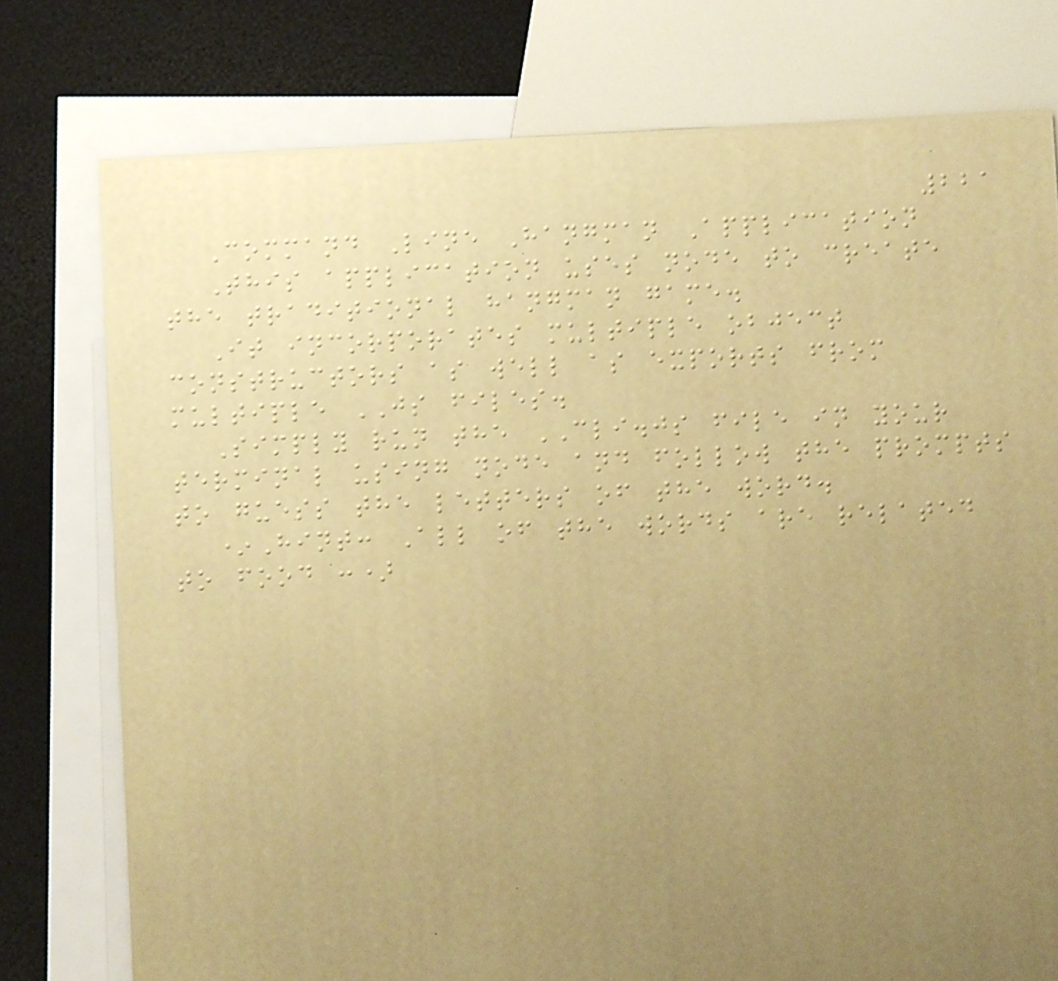221
Command Line Hangman Application
This application uses node to create
the traditional hangman game.
It incorporates multiple object
constructors as well as exports from
multiple JS files.
Simply run the CLI.js file in your
terminal using node and follow the prompts
to guess the letters of the word.
*Hint: All of the words are related
to food :)
